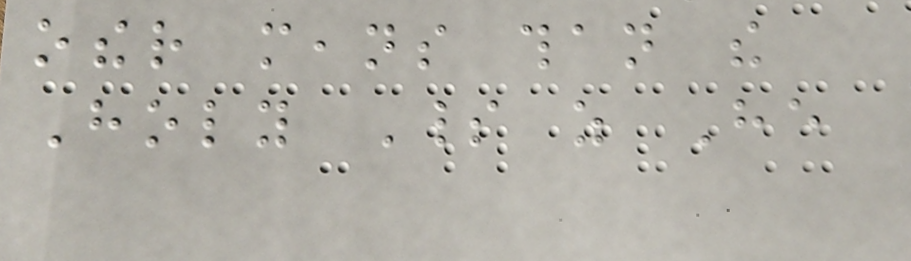other means than the
Holy Spirit as He
